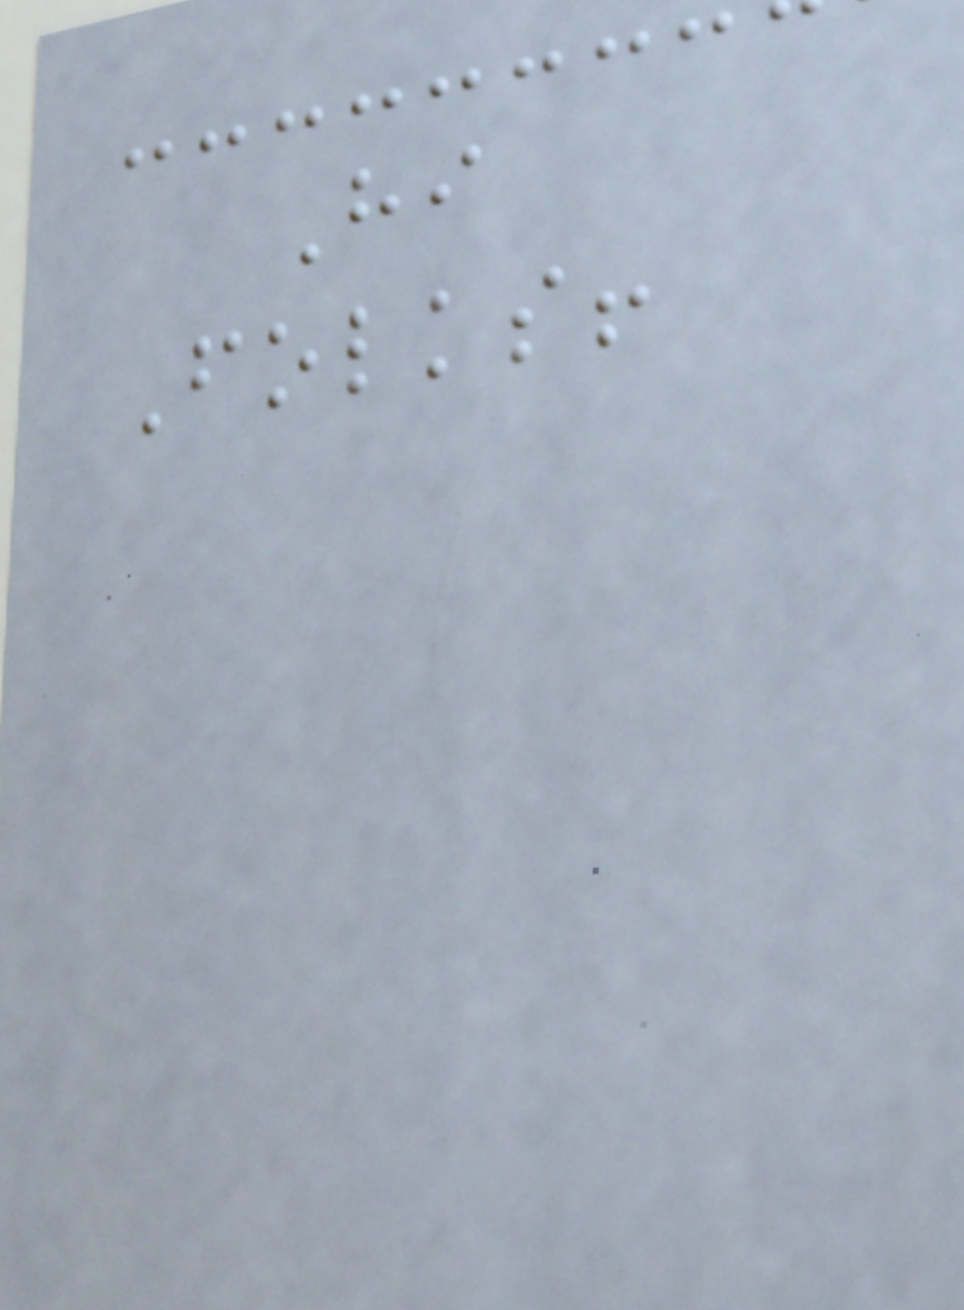Hi
Folks!
